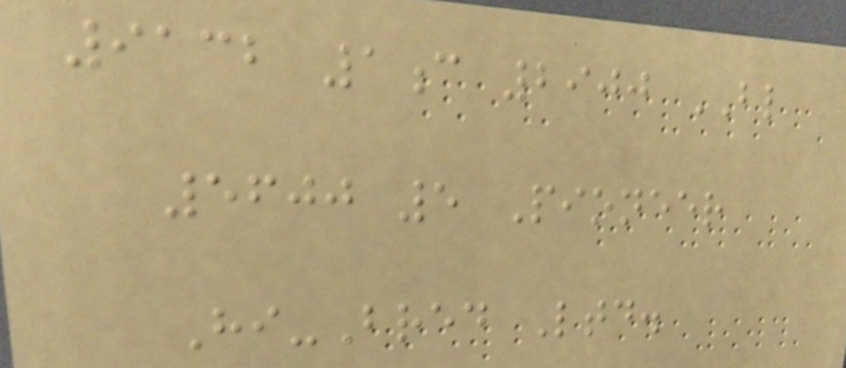9132 1c 2900 BL
5600 5 Pioneer
Hi-Bred Ltd.
